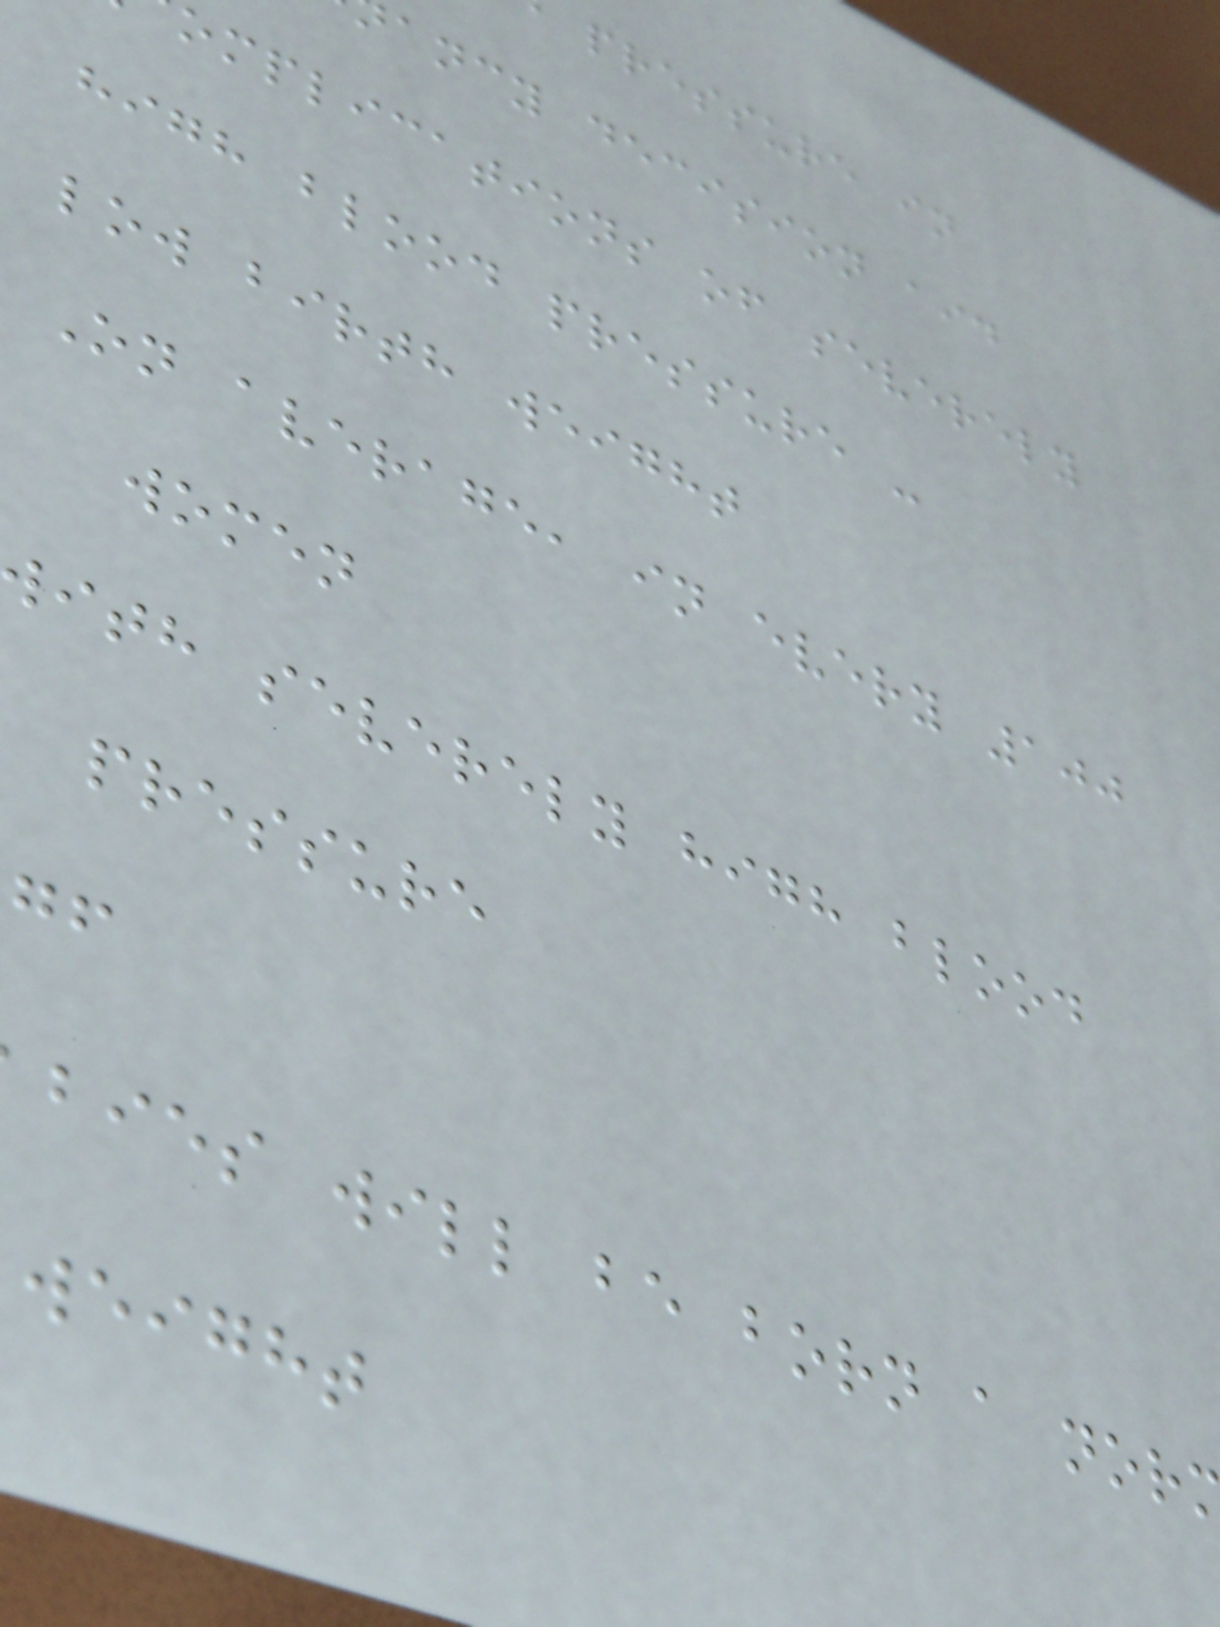pressure in
ancy decision aid
omplications of severely
high blood pressure -
low birth weight
On average, in every 100
women
ith severely high blood
pressure
bies will be born a nor
weight
